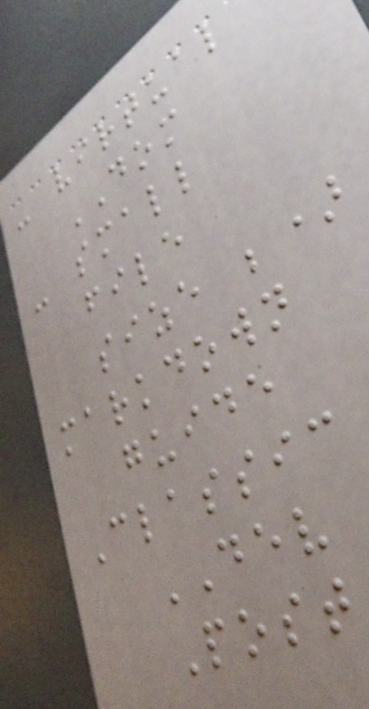- virtual
DOM
- small
file
size ;)
markdown
guide
Classic
DEV
Post
